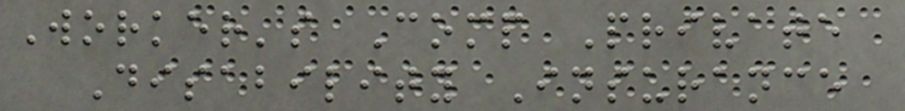Worker's Comp Private
Disability Insurance
